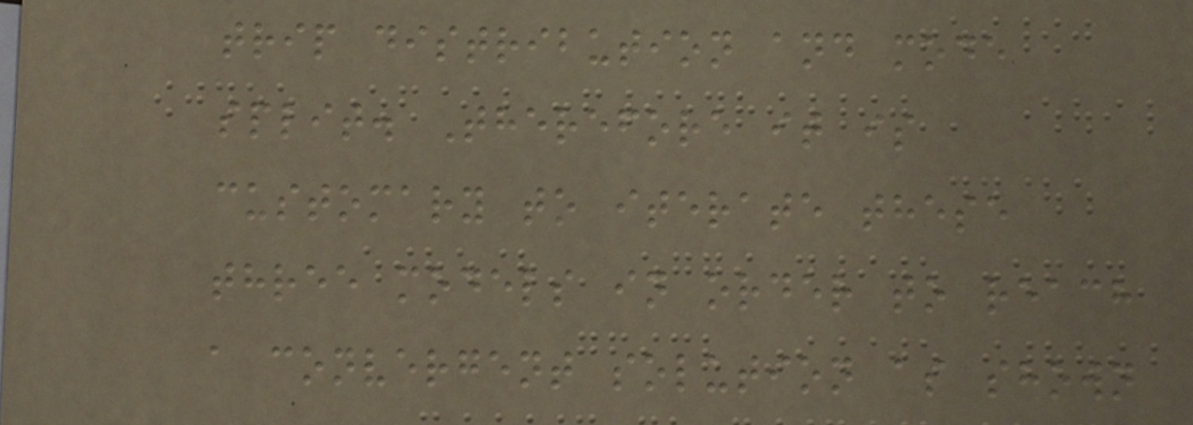trip distribution and mode
split. Therefore it is
customary to iterate these
three models in order to reach
a convergent solution as shown
